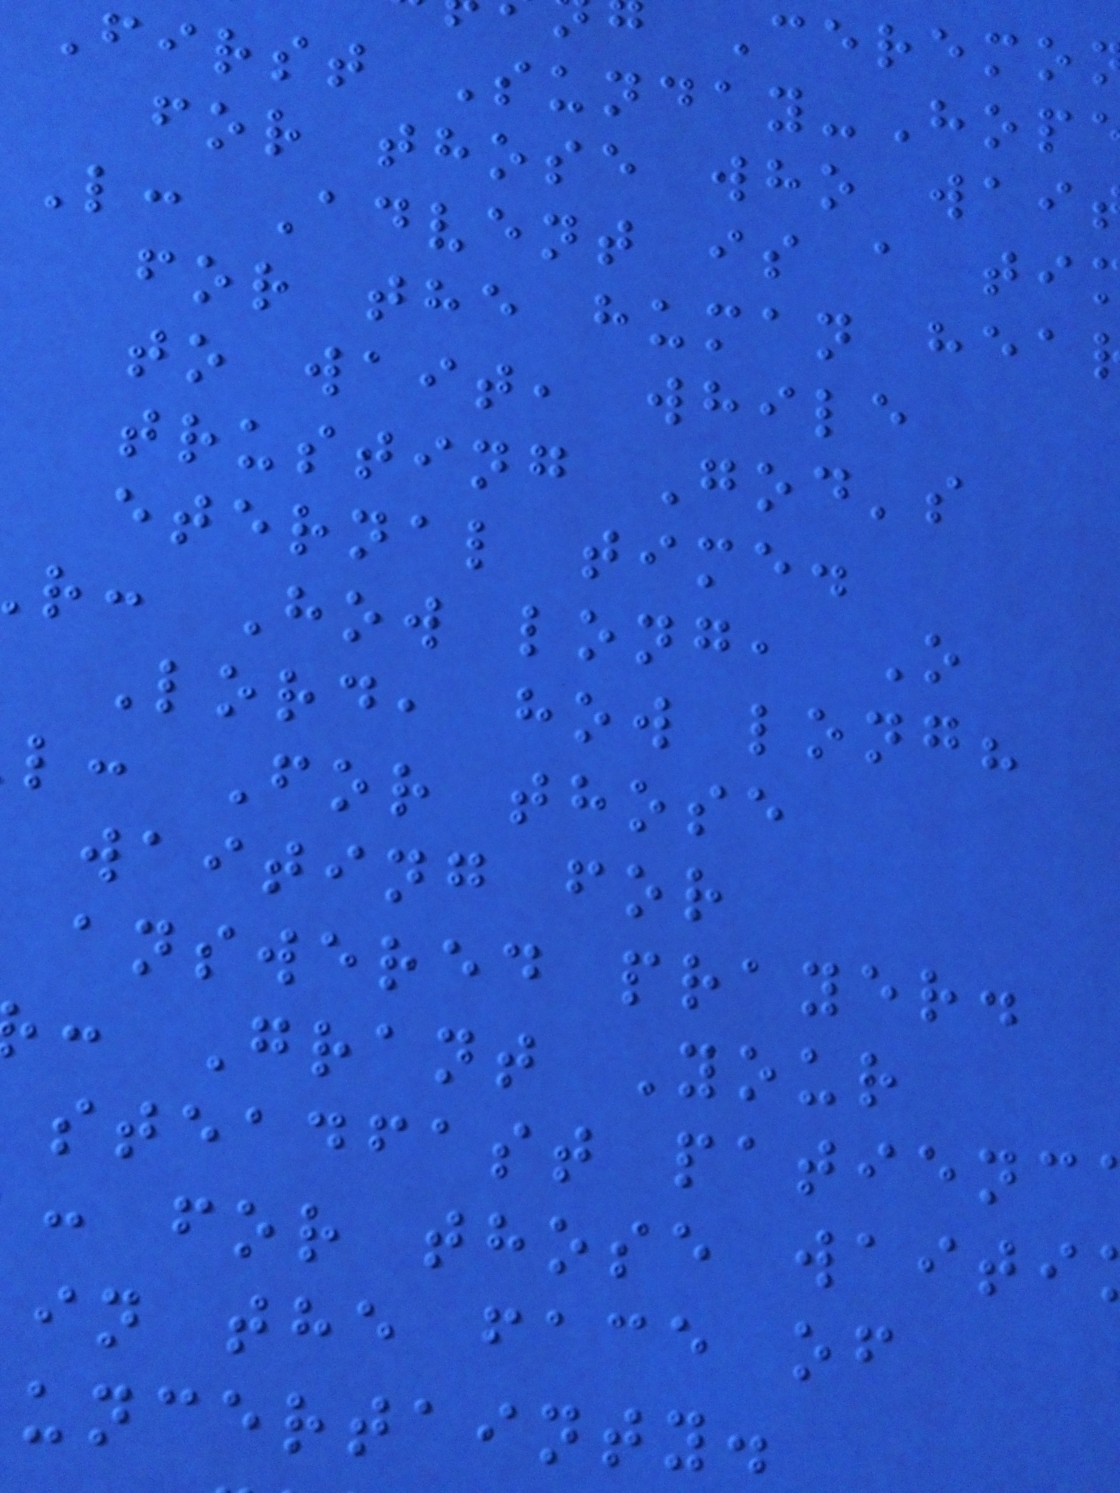Ceremo
First Sunday-Hop
for those who wai
L: Advent is a ti
for the human hea
to wait, while
trusting God's
eternal time.
r: How long, O
Lord, how long?
l: For those
waiting for
answered prayer.
: Grant Your
steadfast patienc
: for those waiti
in the face of
uncertainty.
